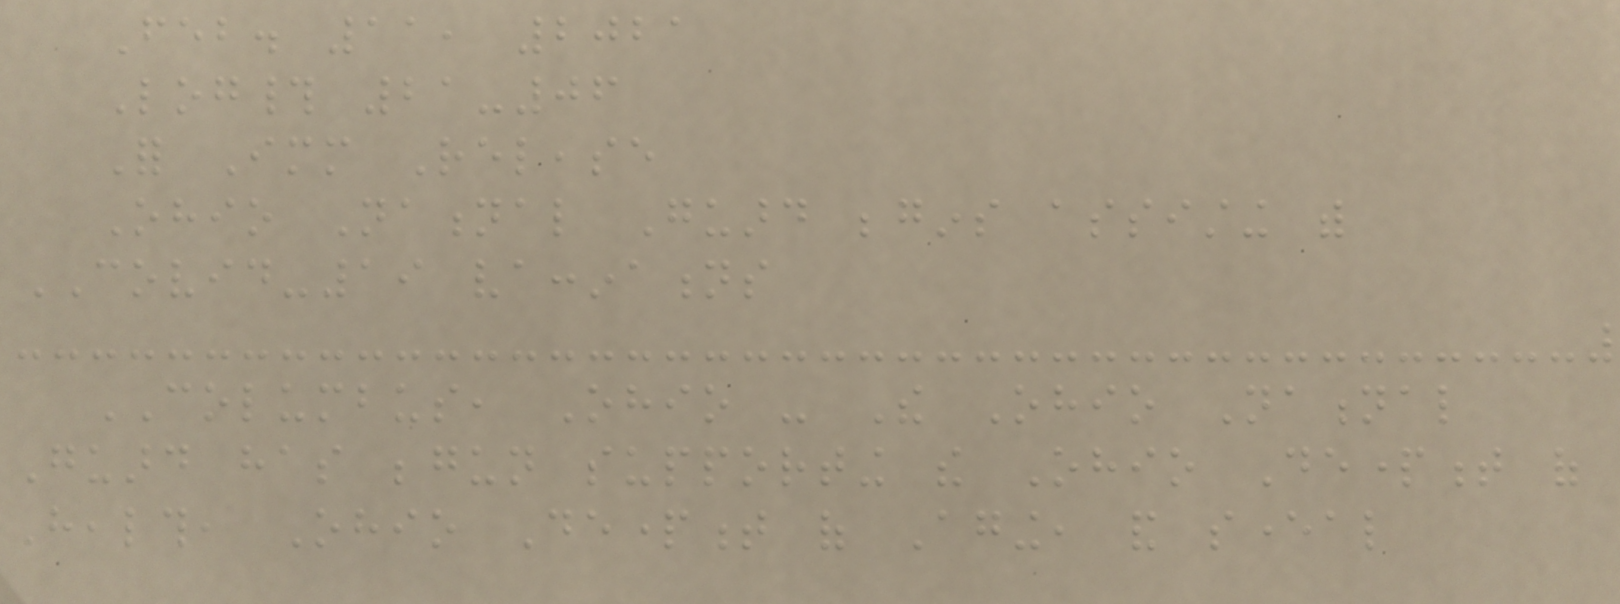Feb. 11, 2021
Log# 21-06
For Immediate Release
Ohio National Guard begins assisting with
COVID-19 vaccinations
COLUMBUS, Ohio - The Ohio National
Guard has begun supporting the Ohio Department of
Health, Ohio Department of Aging, and several
